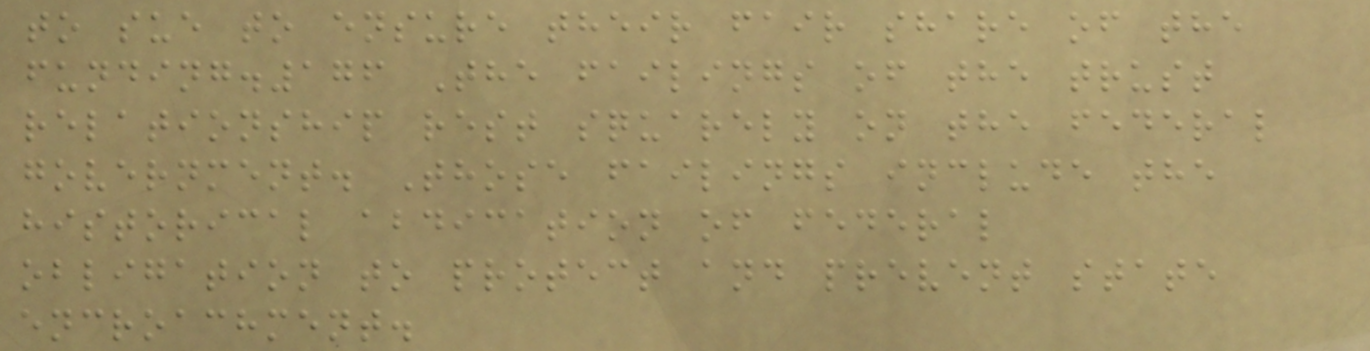to sue to ensure their fair share of the
funding.176 The failings of the trust
relationship rest squarely on the federal
government. Those failings include the
historical abdication of federal
obligation to protect and prevent state
encroachment.
